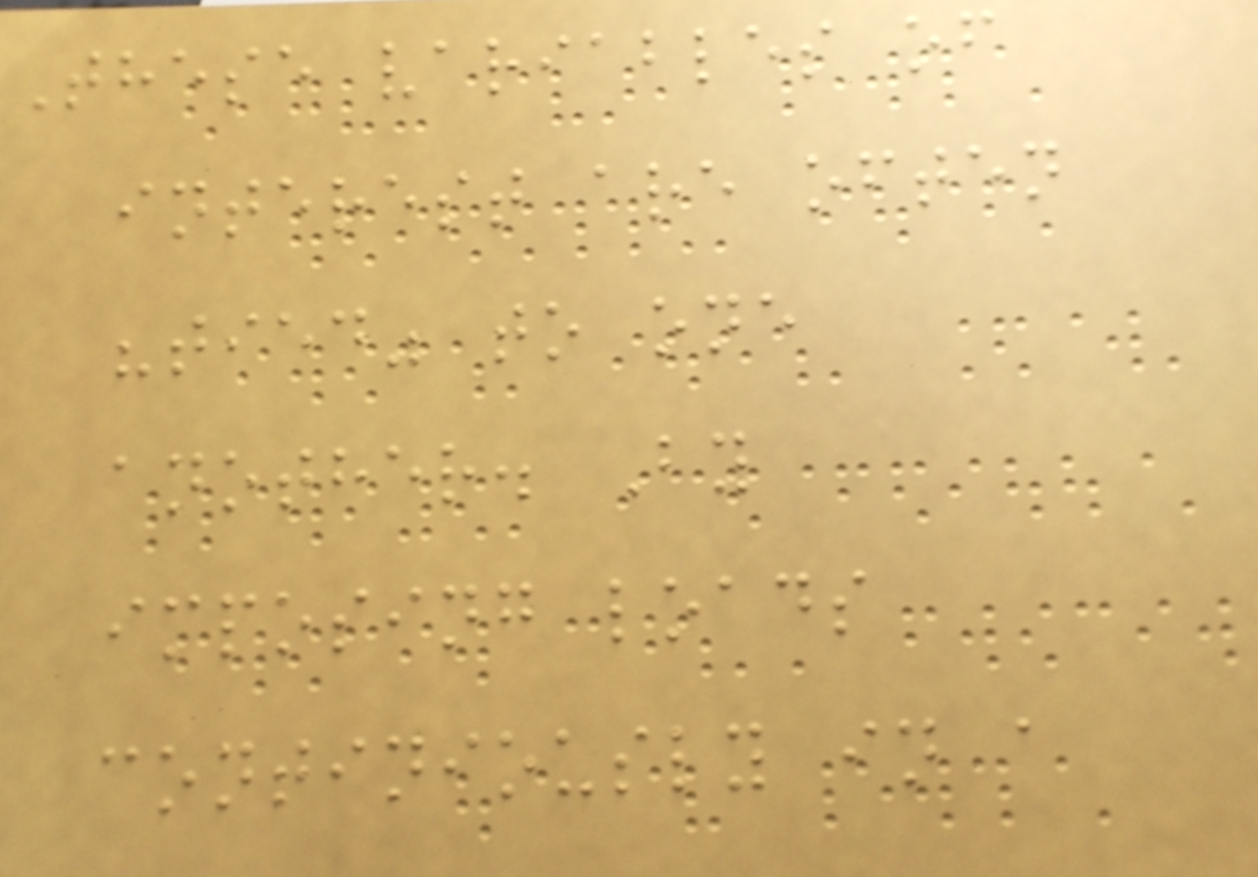These variables of
interest are often
"tied" to one
another. By
imposing loads
continiously in a
